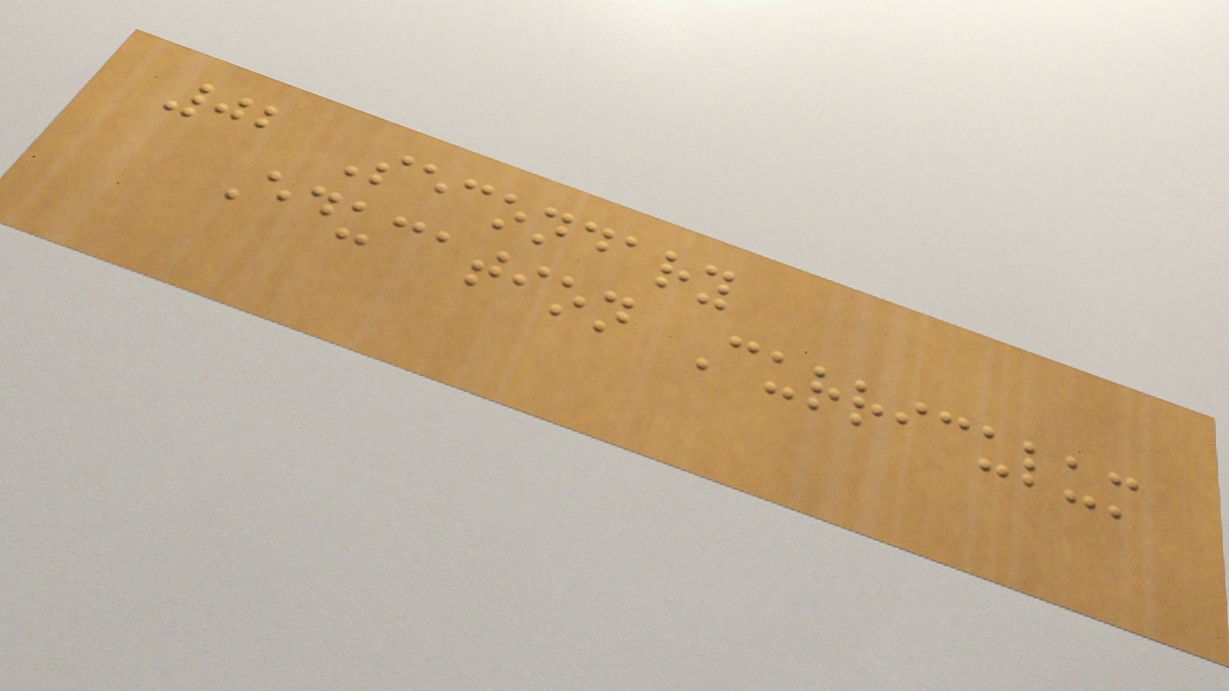02 Secondary
Education Curriculum
